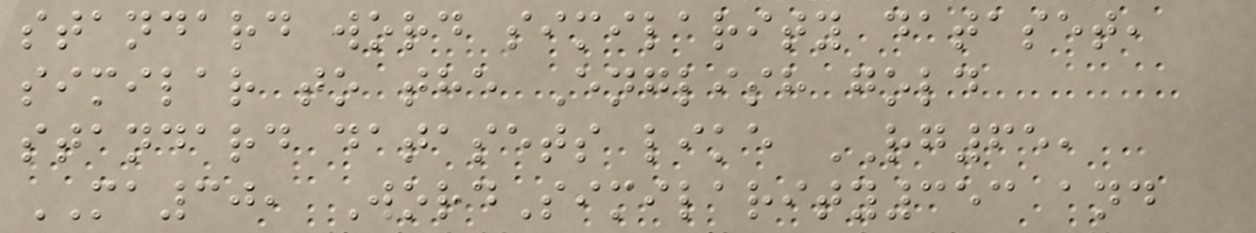standard word similarity dataset,
similar to the English gold
standard datasets like RG65,
MA30, WordSimilarity353 and
